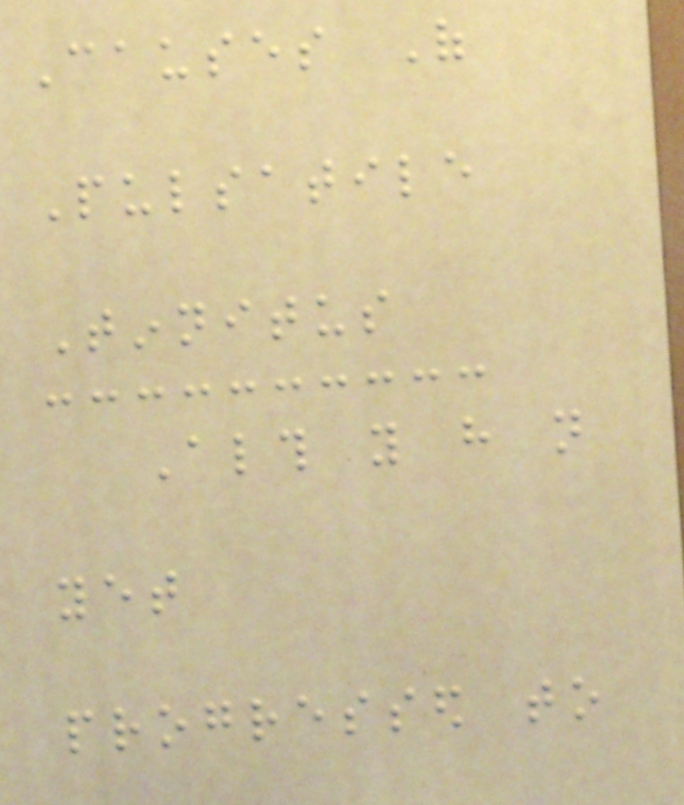Causes Of
Pulsatile
Tinnitus
Although you have not
yet
progressed to
